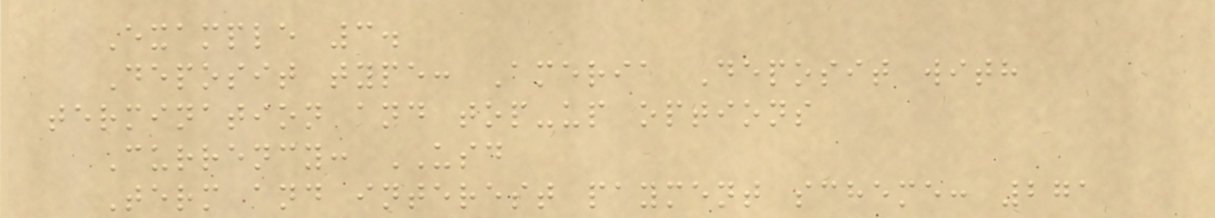Example 3.
Deposit type: Ameria Deposit with
termination and top-up options
Currency: USD
Term and interest payment scheme: 271
